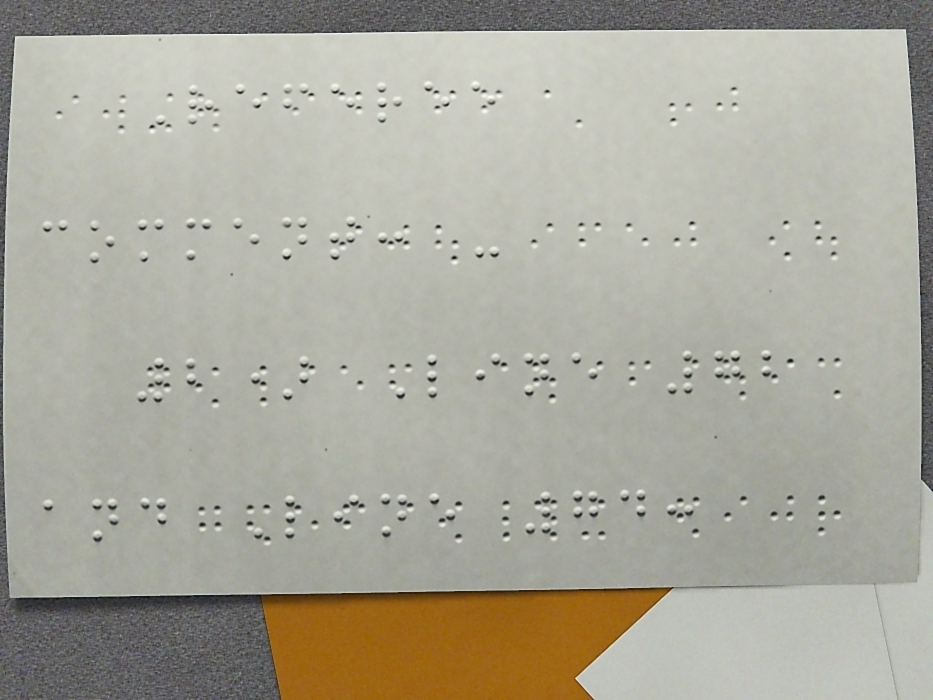Referee
comment: -
2) Line 72
and Line 74:
